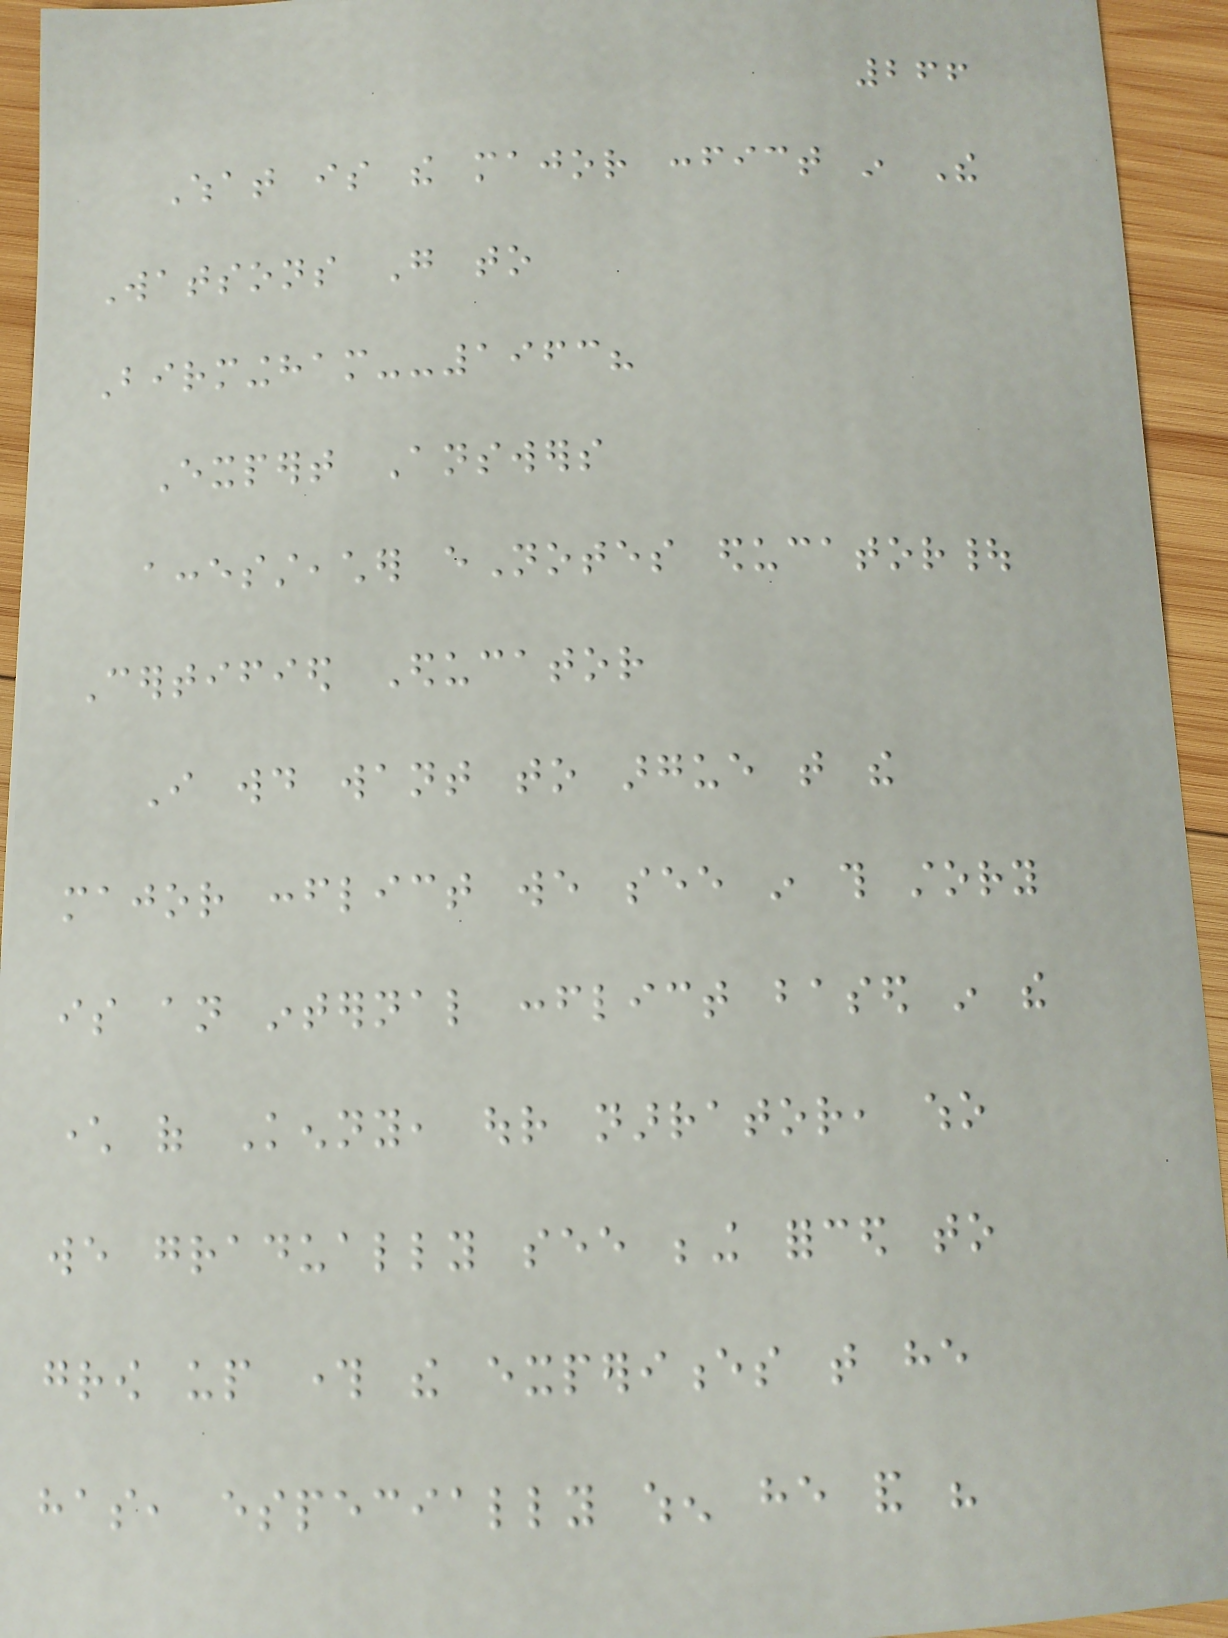266
What is the major confict in The
Watsons Go to
Birmingham--1963?
Expert Answers
accessteacher eNotes educator|
Certified Educator
I would want to argue that the
major conflict we see in this story
is an internal conflict based in the
character of Kenny, our narrator, who
we gradually see being forced to
grow up through the experiences that he
has, especially when he and his
